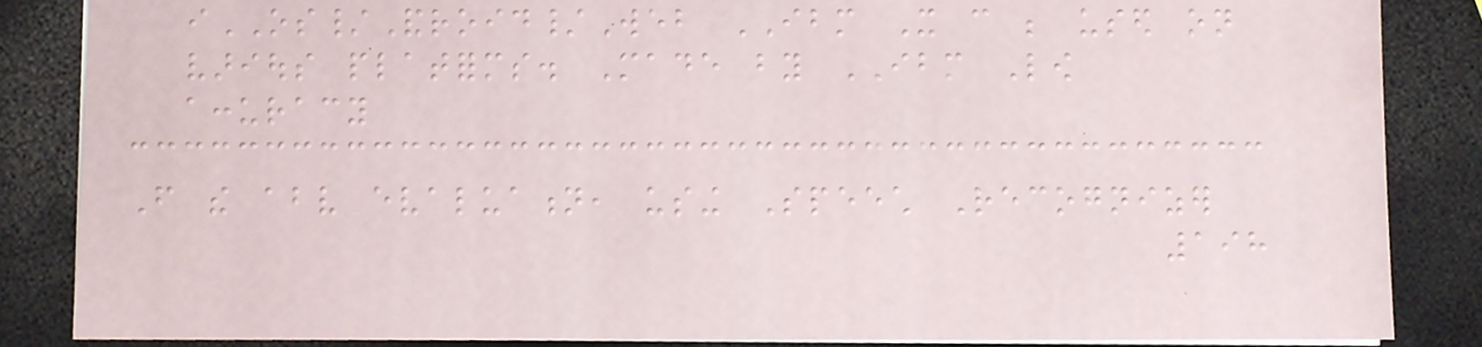iOS/Android/Web IBM It can be used on
various platforms. Made by IBM Low
accuracy
From the above evaluation, using Speech Recognizer
198
